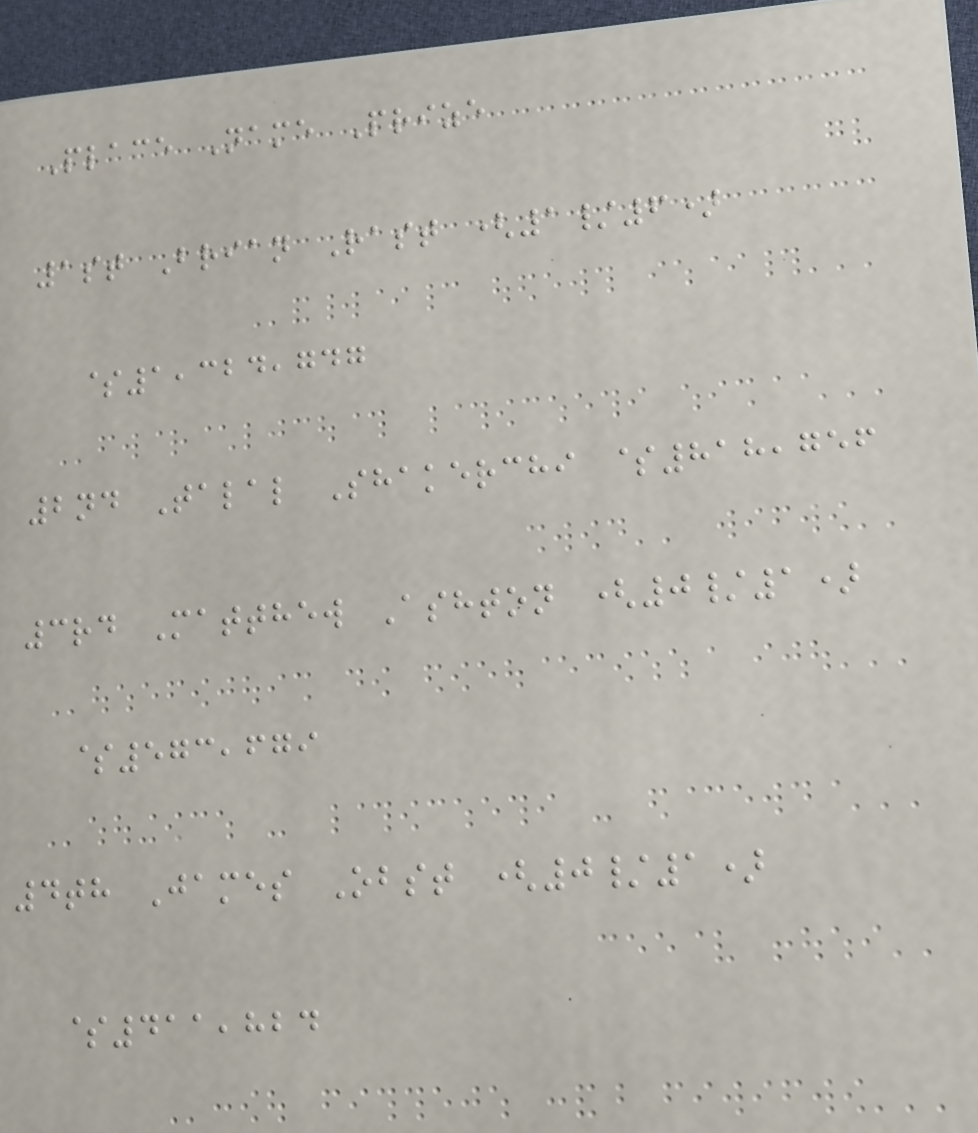Place Name Prize
1st Brian Rast (1/6)
$1,324,747
2nd Talal Shakerchi $818,756
3rd Matthew Ashton (0/1)
$573,679
4th James Obst (0/1)
$411,824
